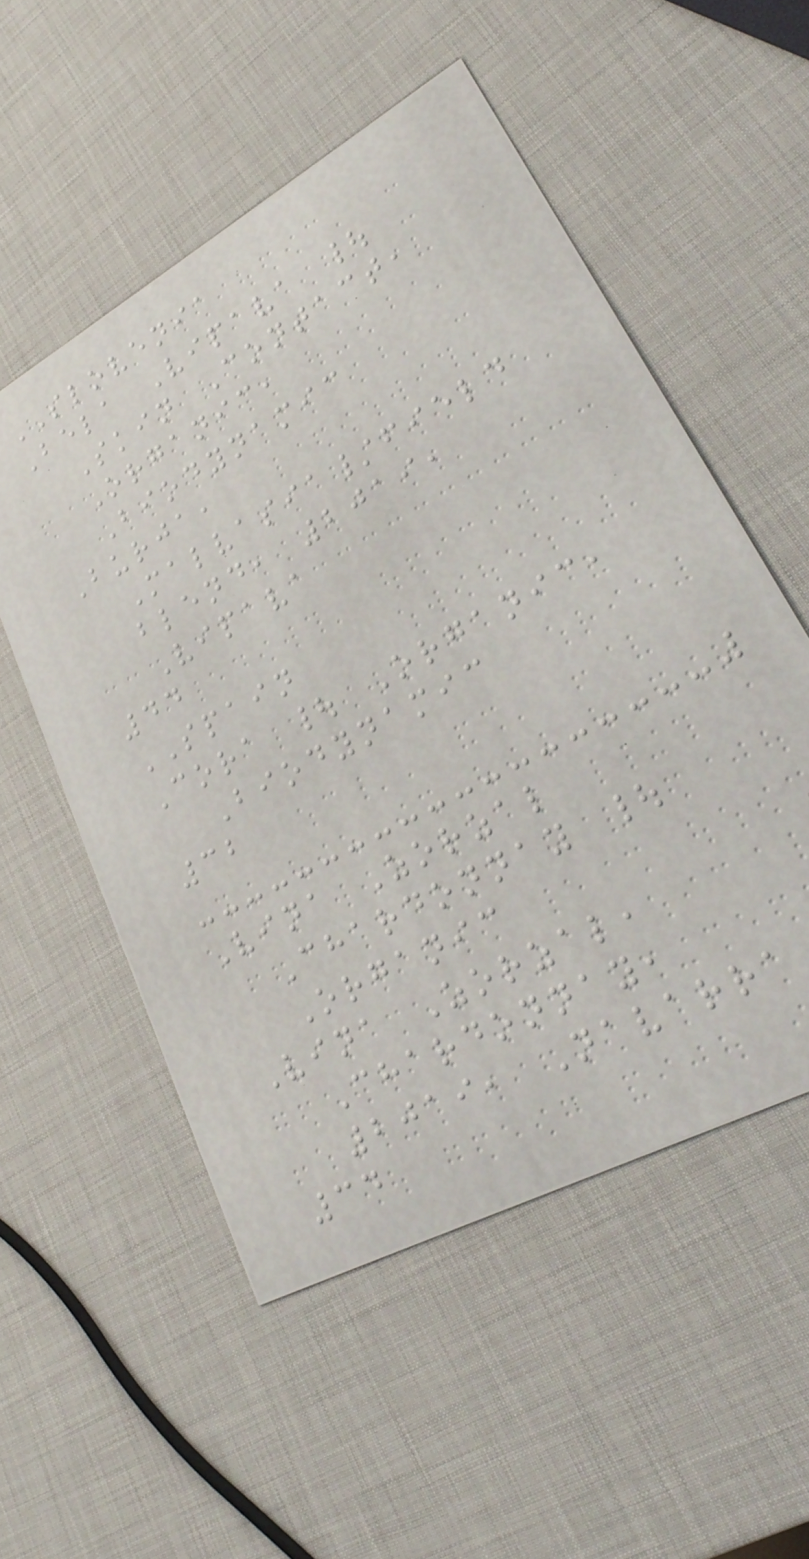SLOVENIA
Bela Vipava |
Skin Contact,
Organic,
Biodynamic
Burja,
Malvasia/field
blend, 2019,
Vipava
44
SPAIN
Cora | Organic,
Biodynamic
32
Vina Zorzal
Chardonnay |
Organic
Vina Zorzal,
Chardonnay,
2019, Navarra
34
